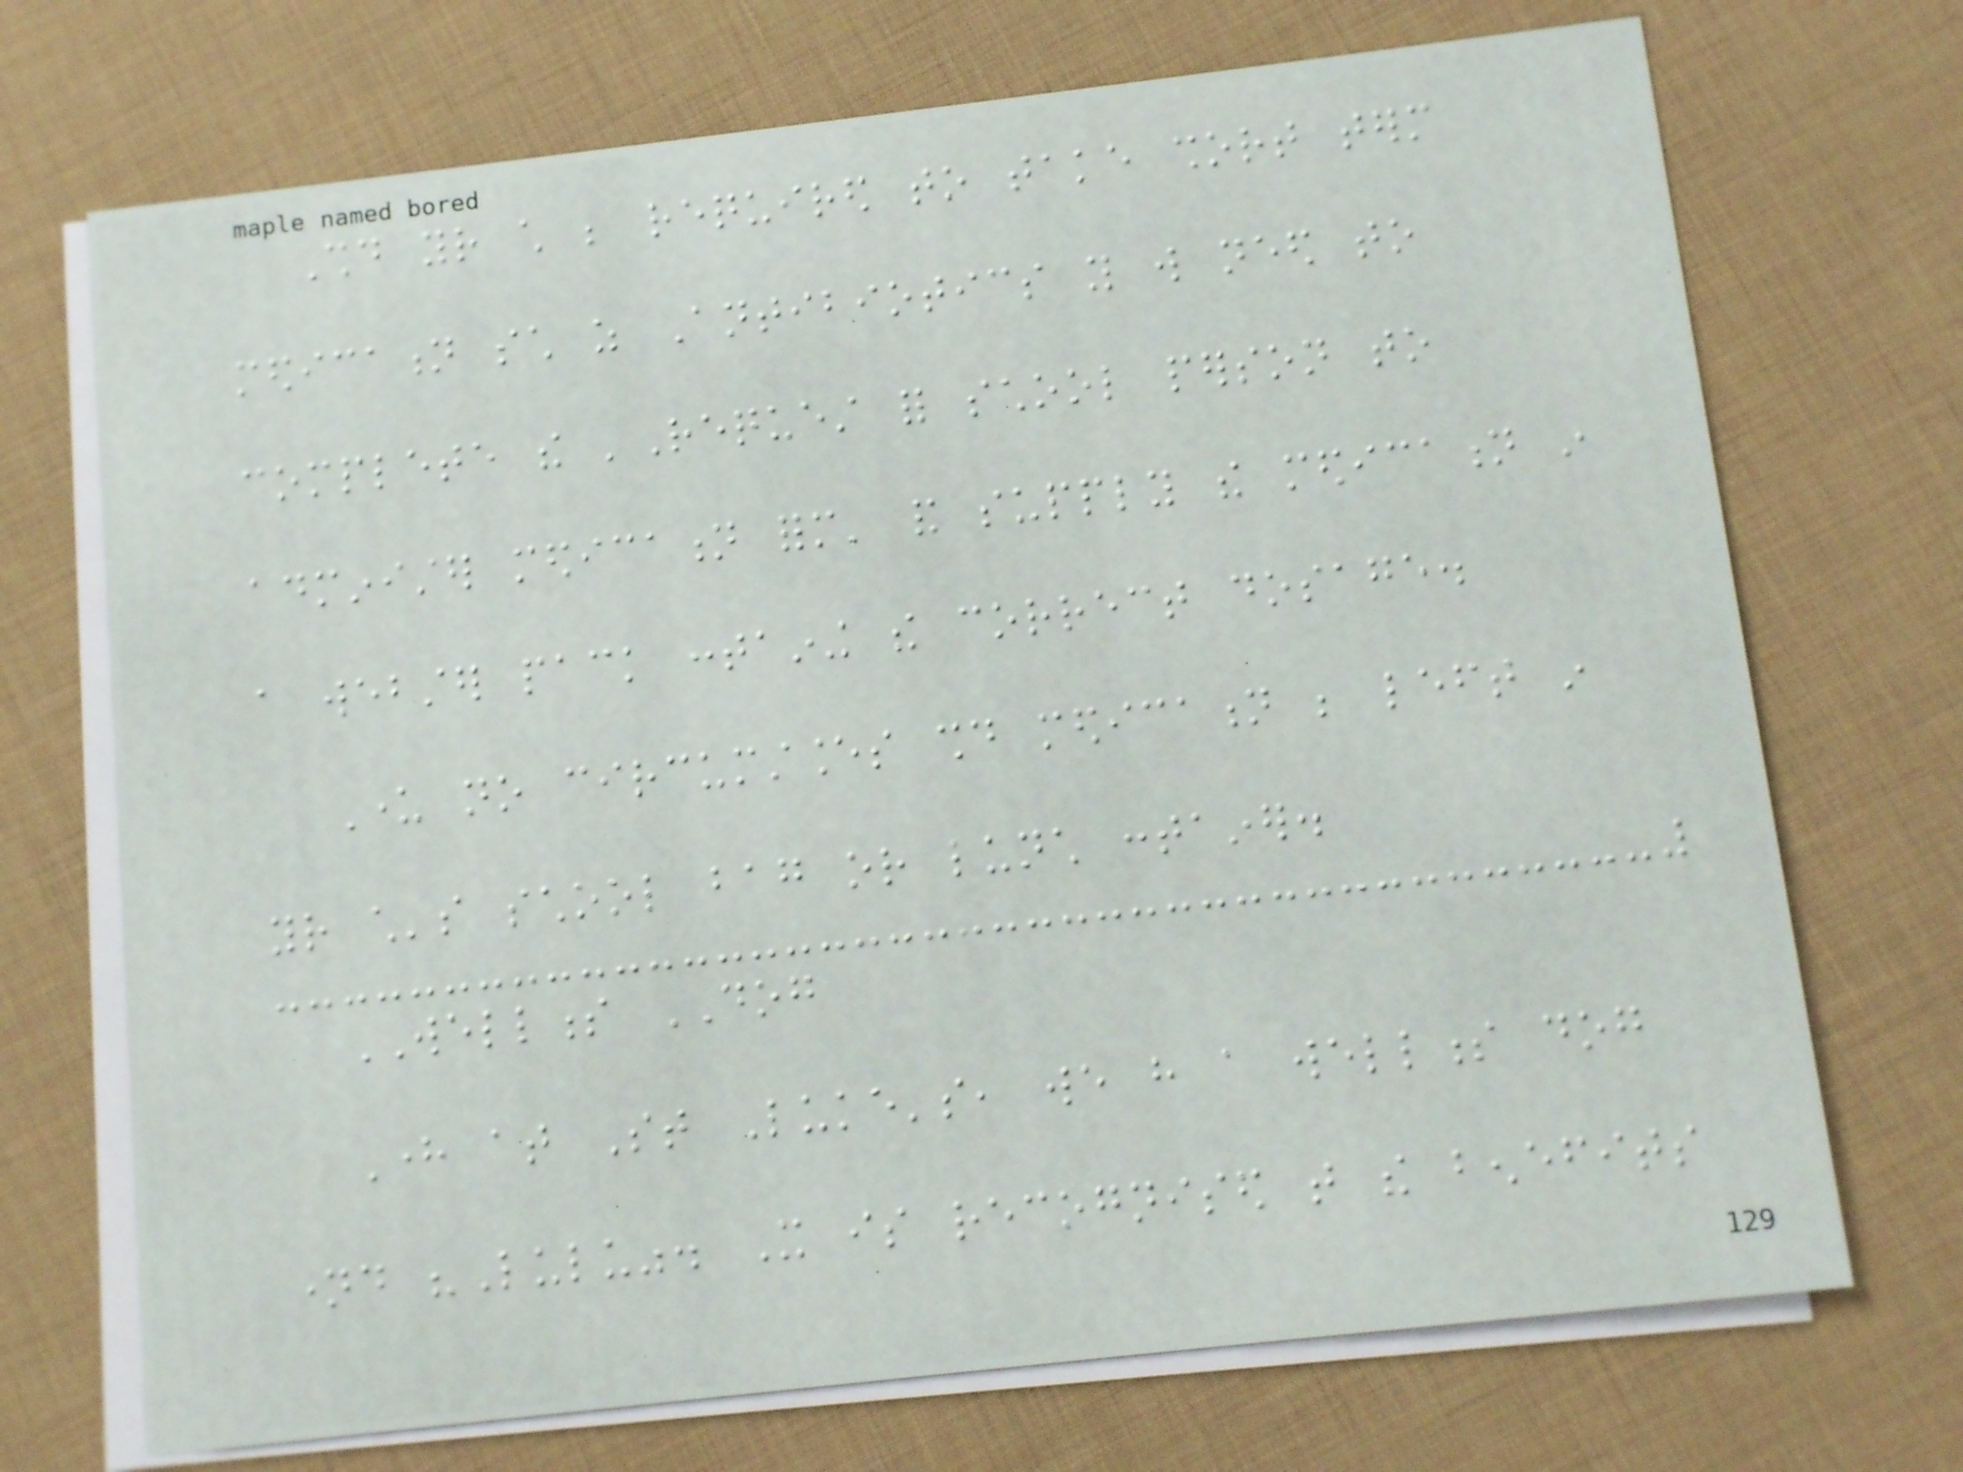Should your child be required to take short term
medication such as Antibiotics you will need to
complete the 'Request for school person to
administer medication form' and supply the medication in
a webster pack containing the correct dosage.
Under no circumstances should medication be left in
your child's school bag or lunch container.
WELLNESS DOG
Here at St Luke's, we have a wellness dog
named "Lulu". It is recognised that the benefits
